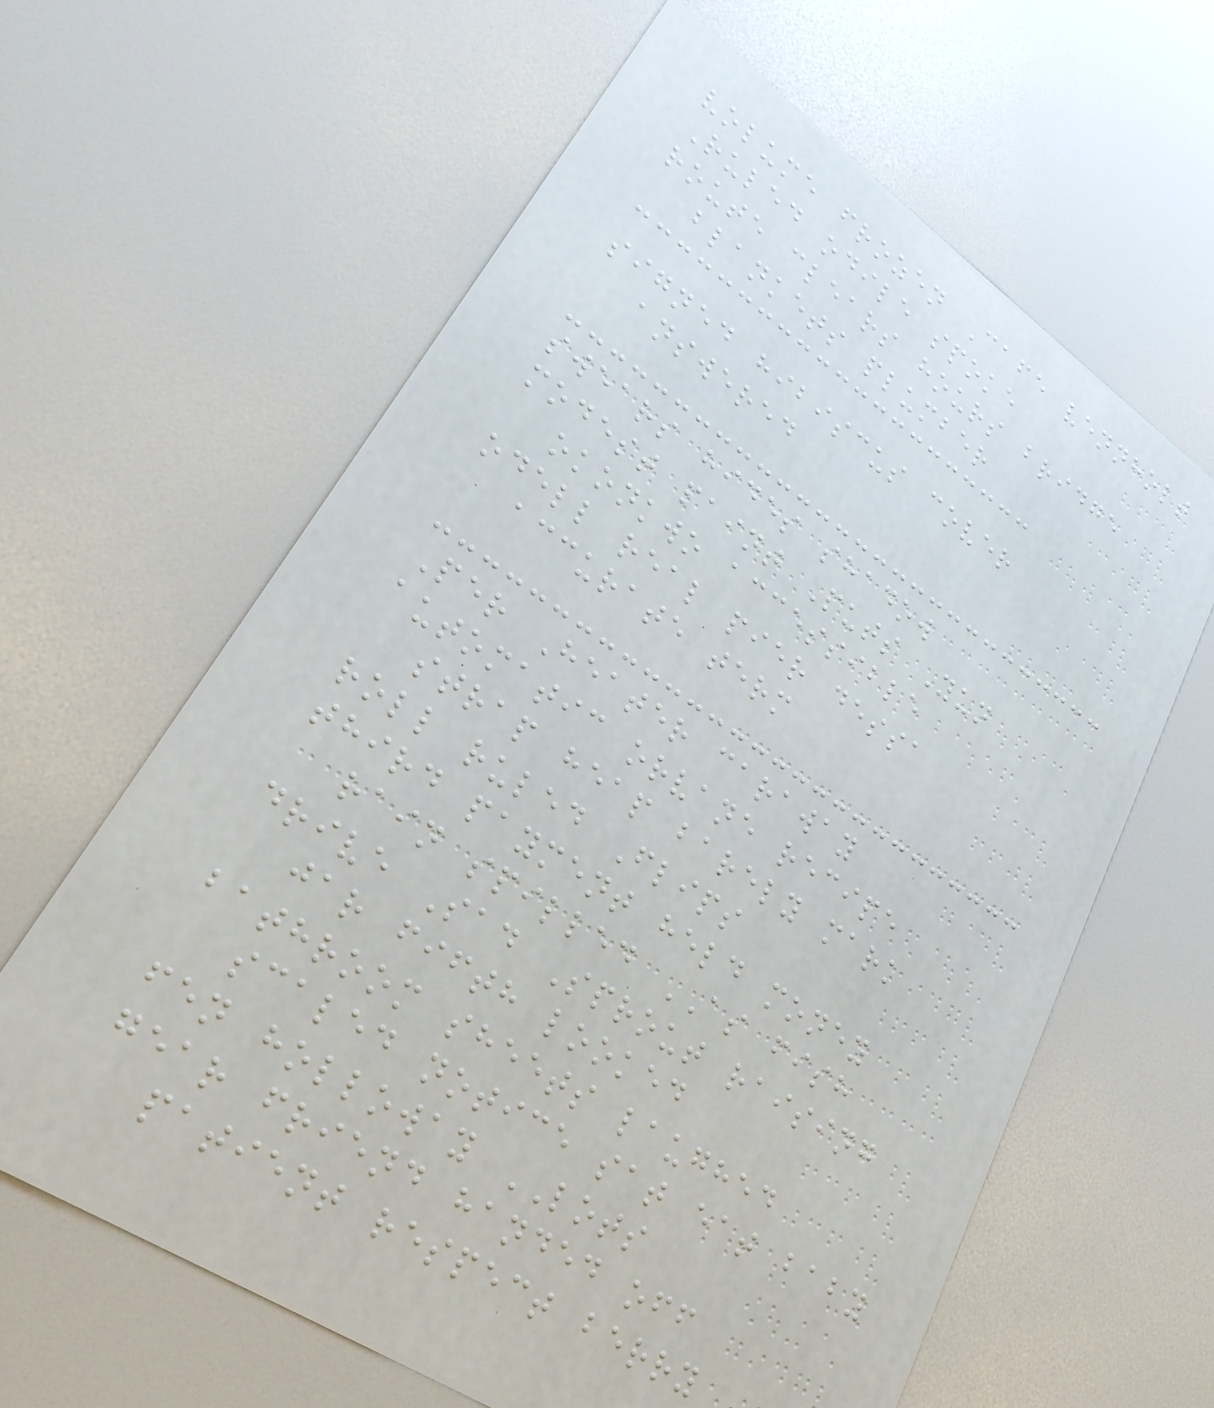volume frozen Cafe vennholt
Ruled odile spoke
route clears hours bridge
blankets plumber
signed hibiscus cover
answered
swears hides shadow
modest paint Puts Yun
okonkwo accessible
odell real pier dessa
accurate term
Per Heater caraway
automatic orvane recipe
strap heap barely mark
roll ruled Flips
third payment held money
rain spilled AS fish
drive Sad Sprout raising
jar fifth looked
bathroom sheets laughed
scaled notice sat eat baby
fen holloway LOTS
gear friend handed off
patient respect berry
